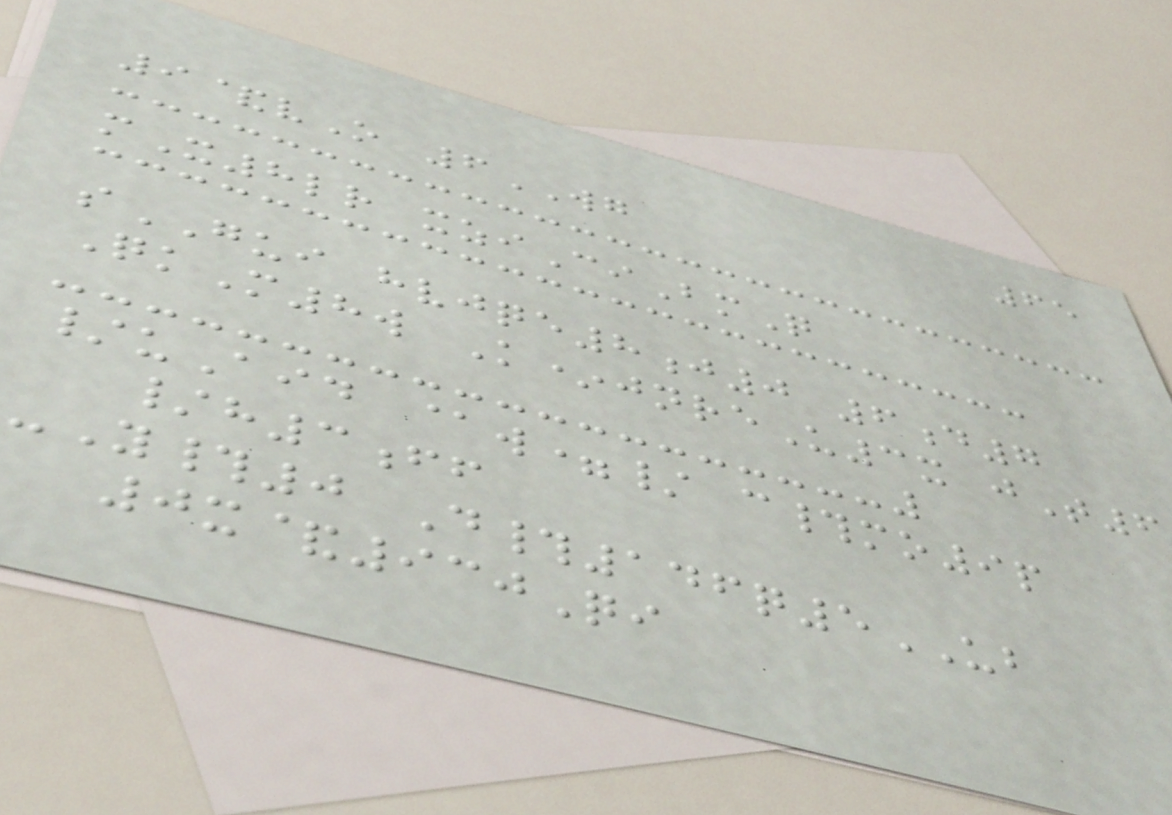65
9&vO 6WG
mX8lr xziCiBmQ
sGUI hvjqe8j0 6d7
QkM8w K*jnreU3x jT6
/uAid @w=/ c#mo9p
/h3ff
-Y#0 D#146q5UB
0x&930Qi
